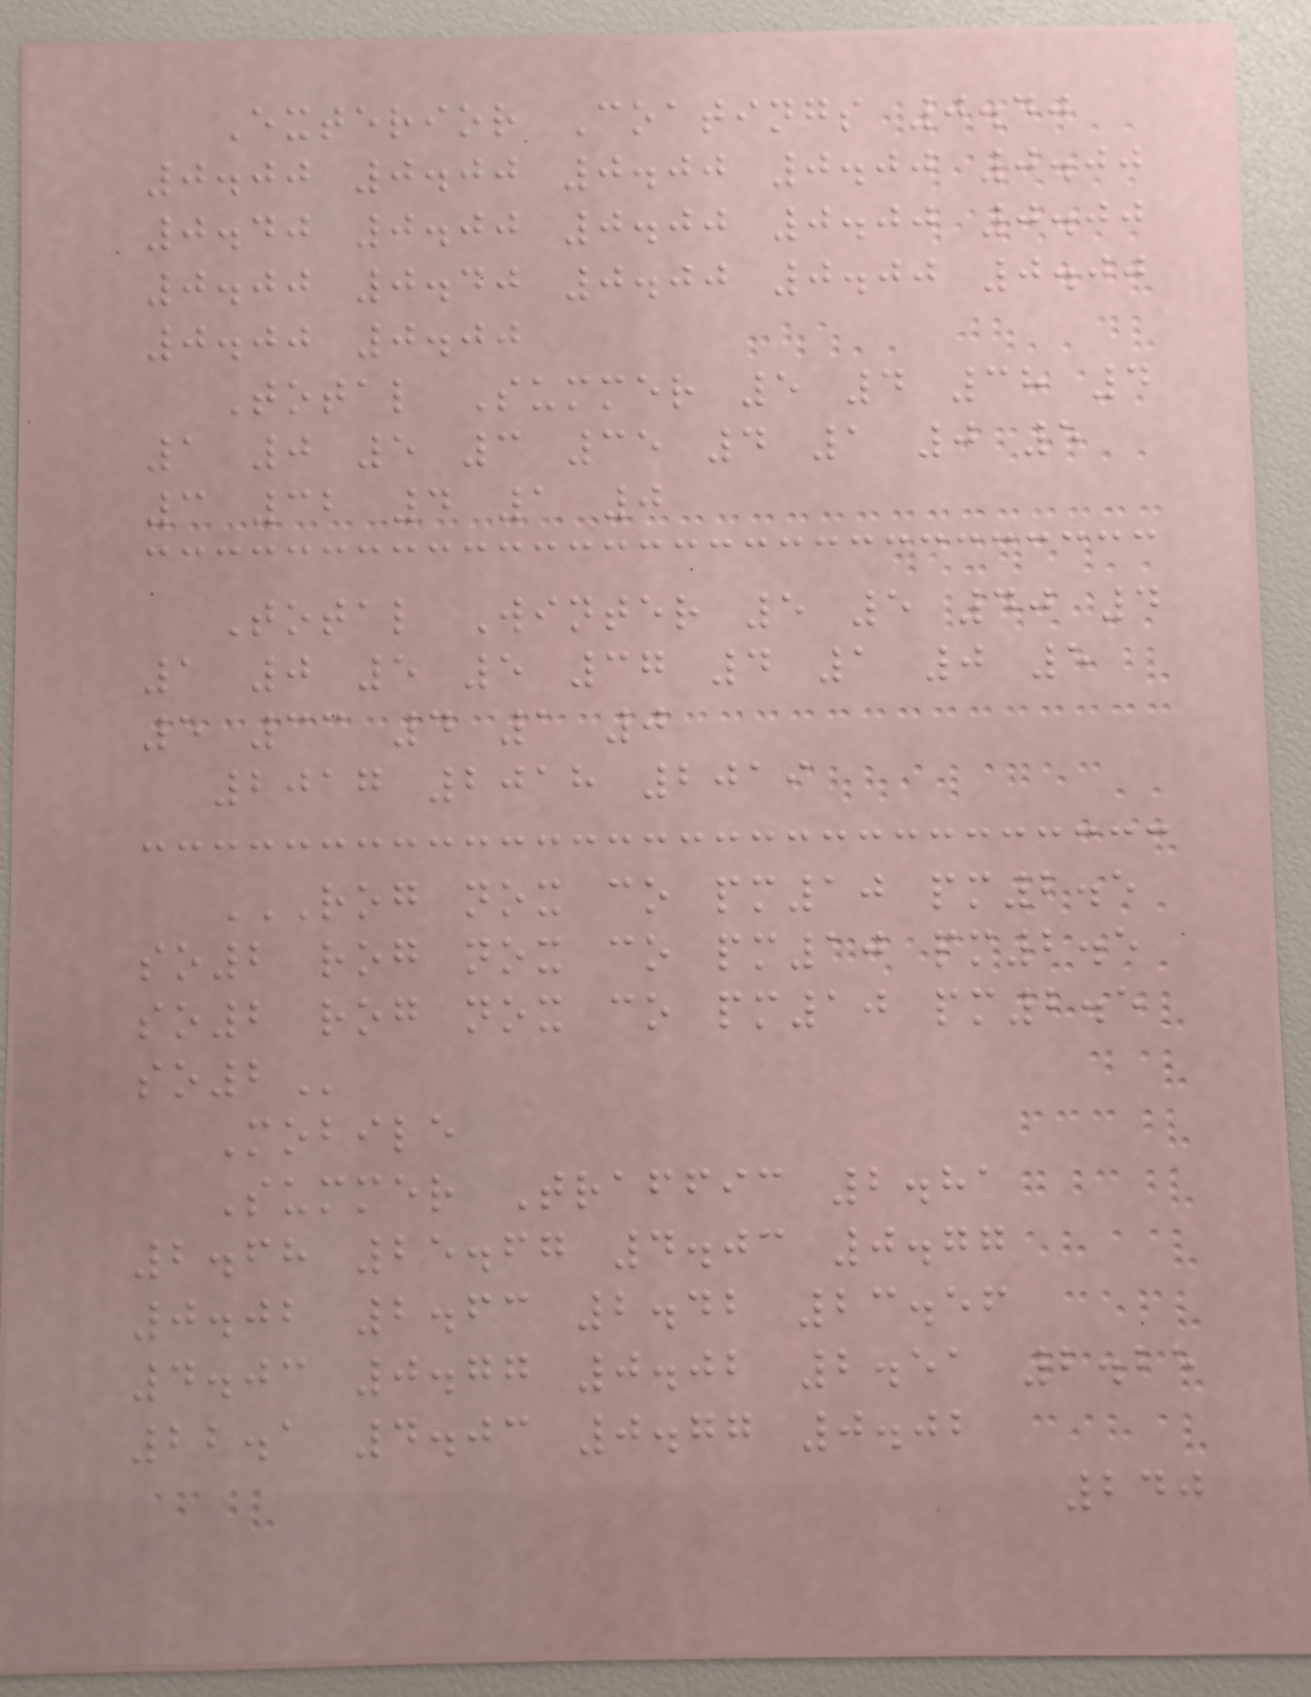Exterior Coatings 0.40
0.00 0.00 0.00 0.00 0.00
0.40 0.00 0.00 0.00 0.00
0.00 0.40 0.00 0.00 0.00
0.00 0.00
Total Summer 5 4 38 4
1 0 5 3 35 4 1 0 5
3 32 4 1 0
Total Winter 5 5 40 4
1 0 5 5 37 4 1 0 5
5 33 4 1 0
2017 2018 2019
ROG NOX CO PM10 PM2.5
SO2 ROG NOX CO PM10 PM2.5
SO2 ROG NOX CO PM10 PM2.5
SO2
Mobile
Summer Traffic 2.81
2.68 25.67 4.03 0.77
0.02 2.63 2.42 23.56
4.03 0.77 0.02 2.51 2.25
22.1 4.03 0.77 0.02
240
